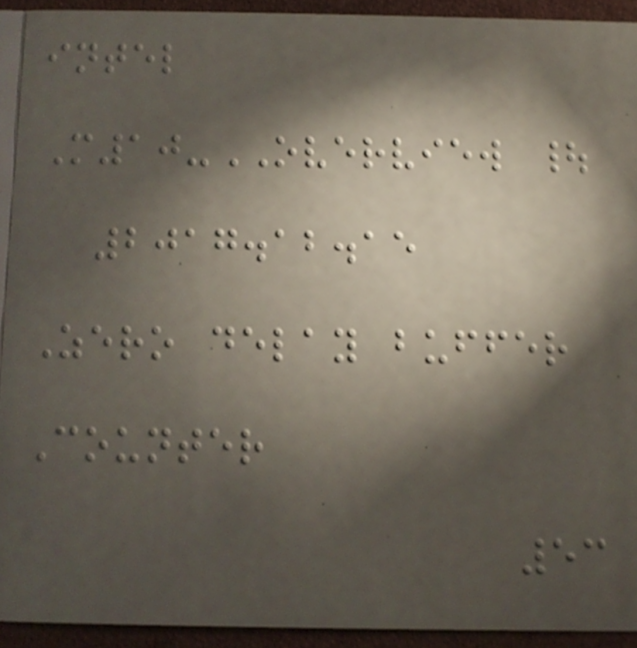intel
M10-OVERVIEW |
2017.12.15
Zero delay buffer
Counter
53
